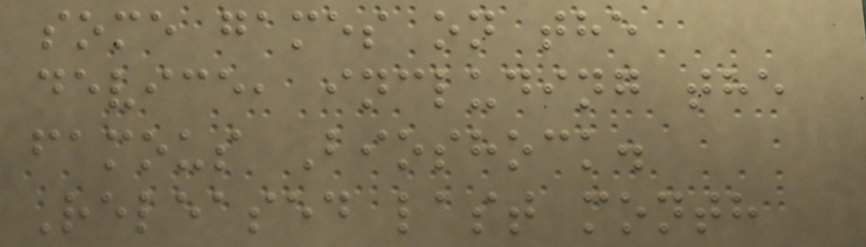some games on the
device, including the
famous Bioshock.
Released last month
